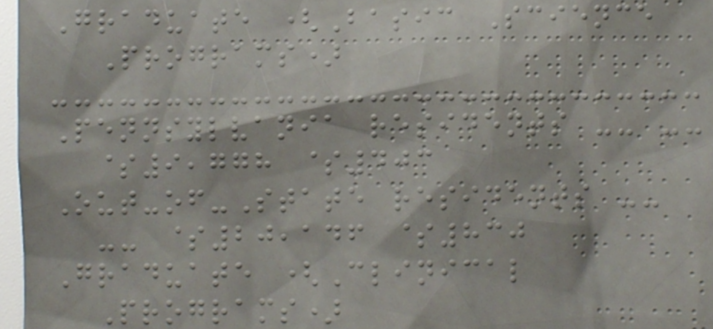Graduate (Basic Science
Programs)
Pennsylvania residents -- --
$9,778 $403
Out-of-State residents --
-- $20,146 $830
Graduate (Clinical
Programs)
